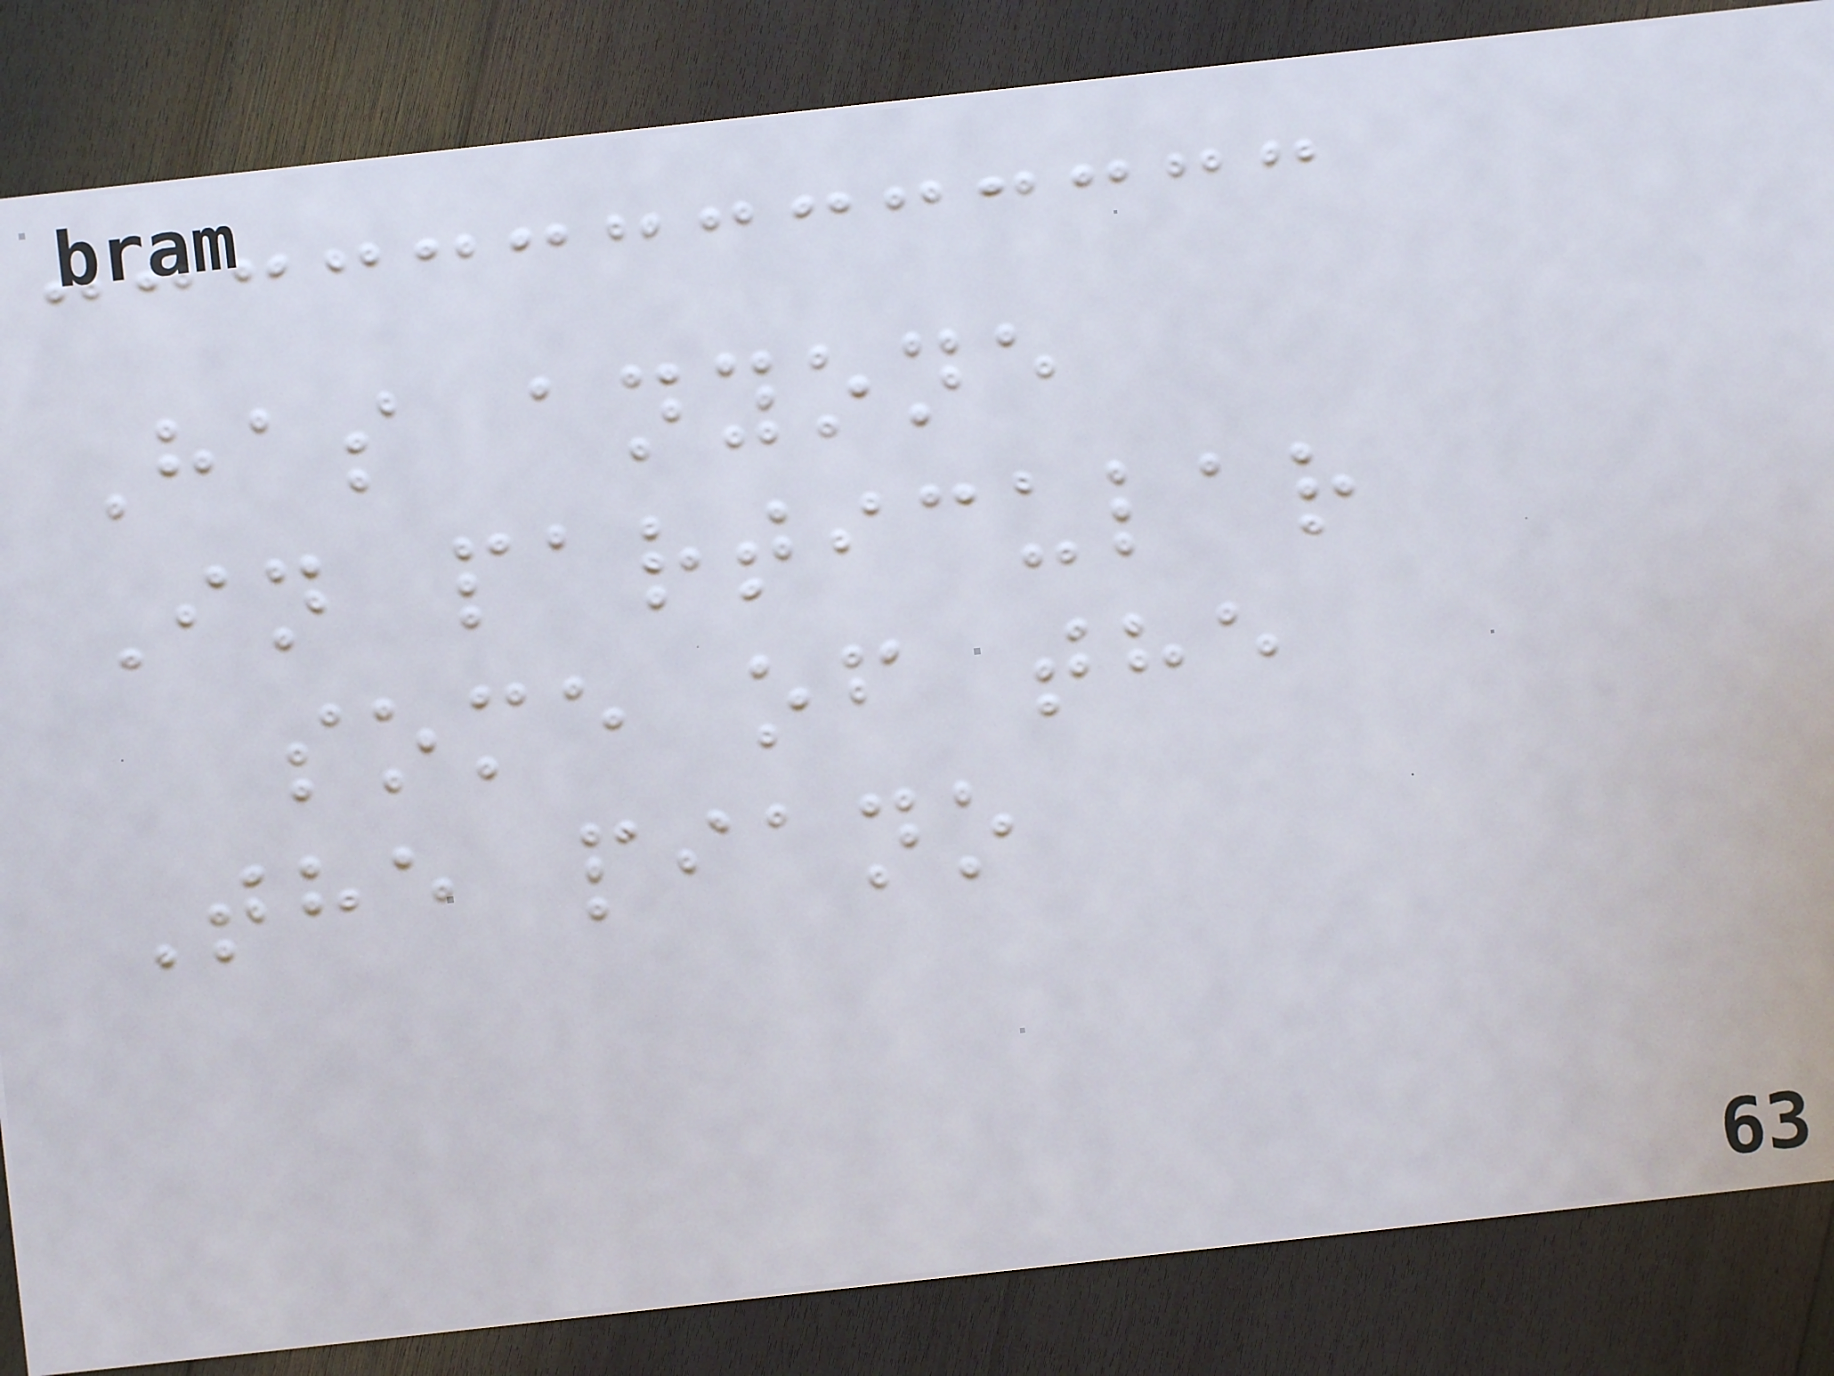Has anyone
In particular
some of the
The piano
